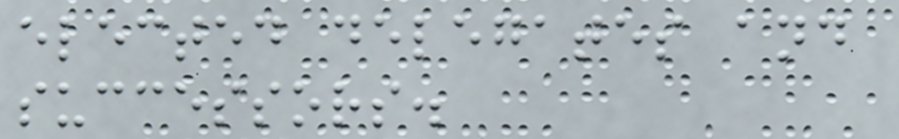elected delegates and
successors.
